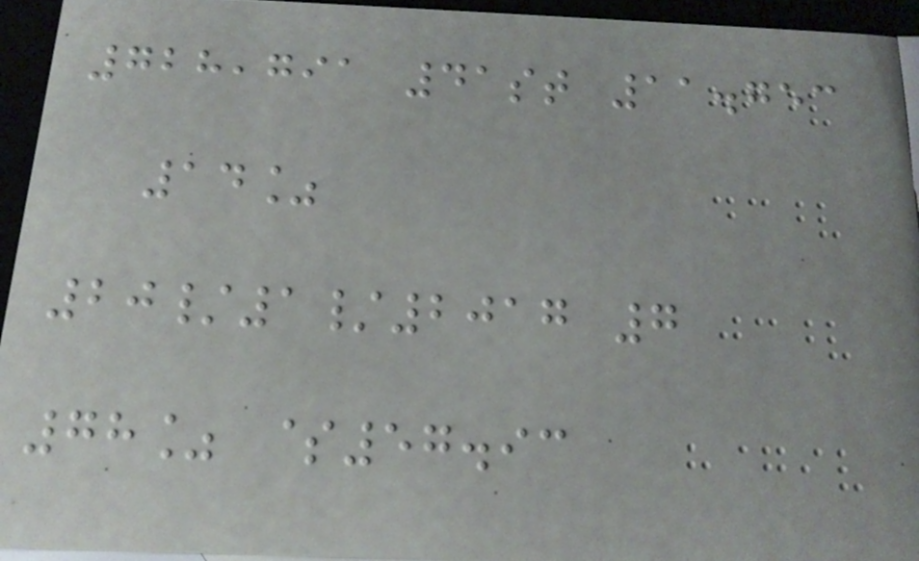728,791 41st 11.753
14%
20/1/2017 7
78% $57.93
